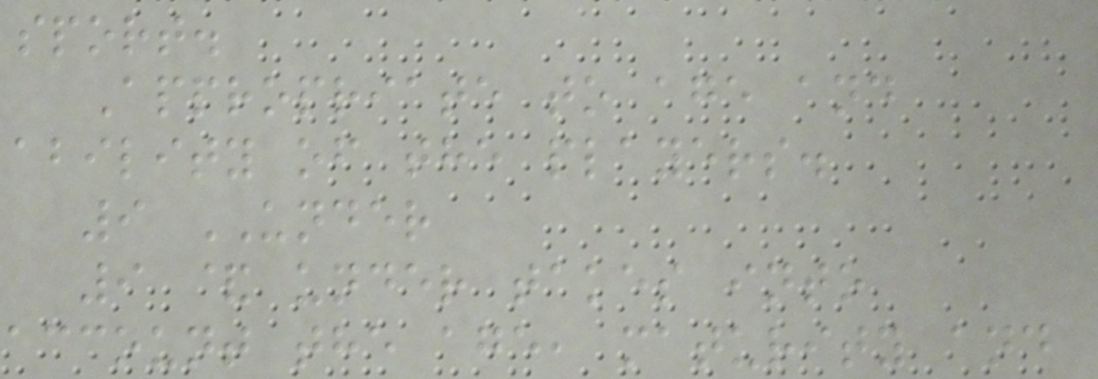sport.
Appropriate to age and
ability of the players.
9 UNDER
9 & under takes into
account the age, maturity and
